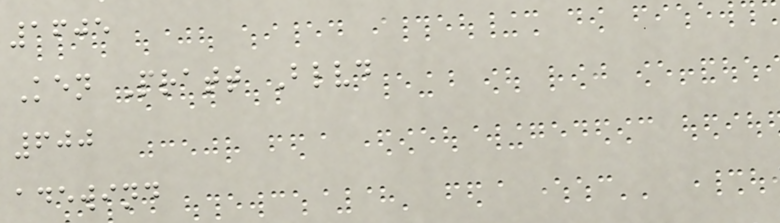1605
Ken Pratt Blvd
600
adewind
